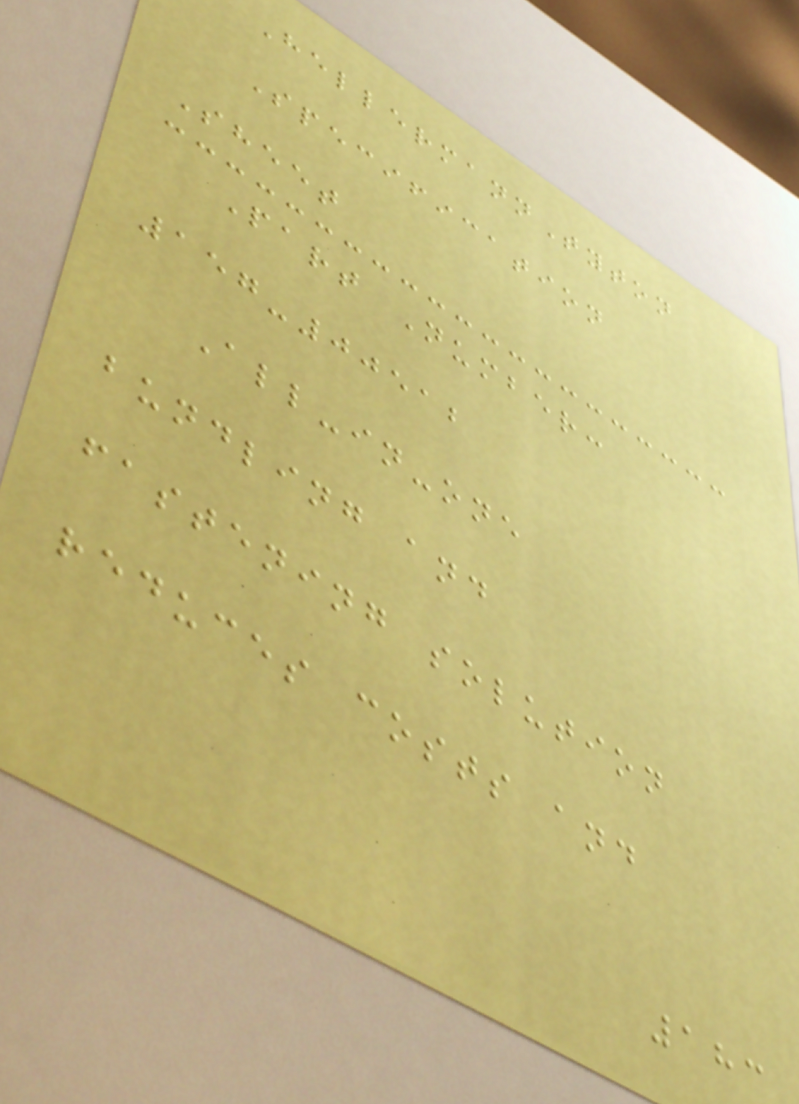HellermannTyton
Specification
Sheet
Part Number:
157-00512
All-in-one
bundling and
fastening solution
reduces costs and
183
